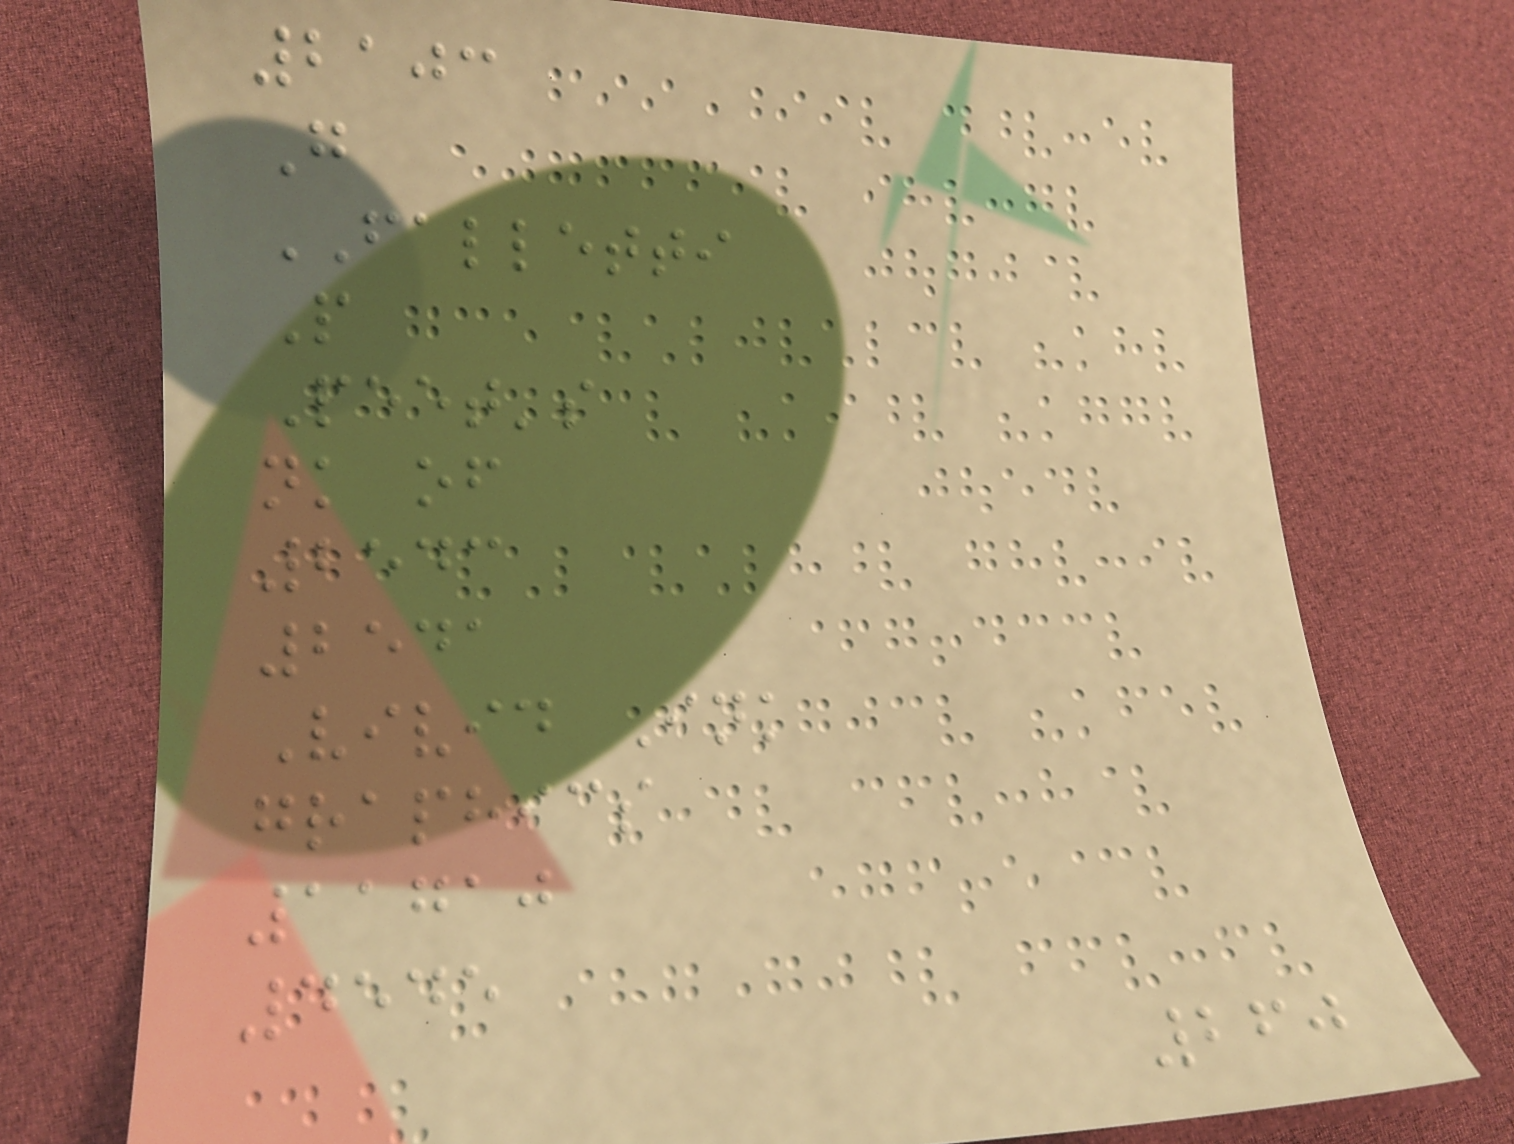2103
G
FALLETTI
P
Peet's
nk of
2543
2541
Vivid Ink
graphics
11710
4545
260
